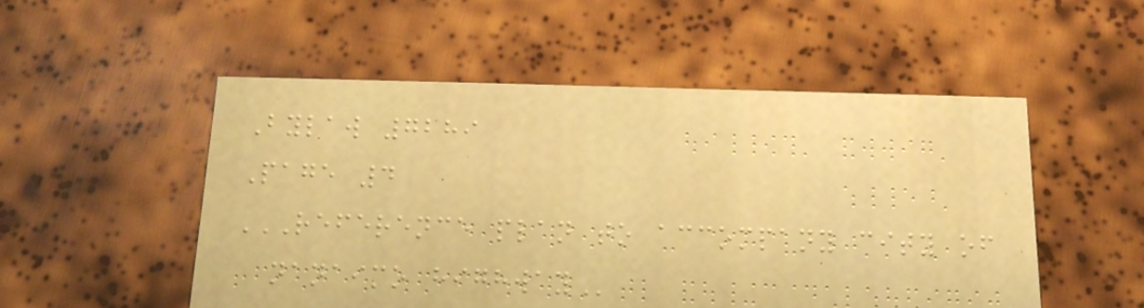Bylaw 7289
Page 4
REFERENCE PLAN TO ACCOMPANY CITY OF
NANAIMO HIGHWAY
